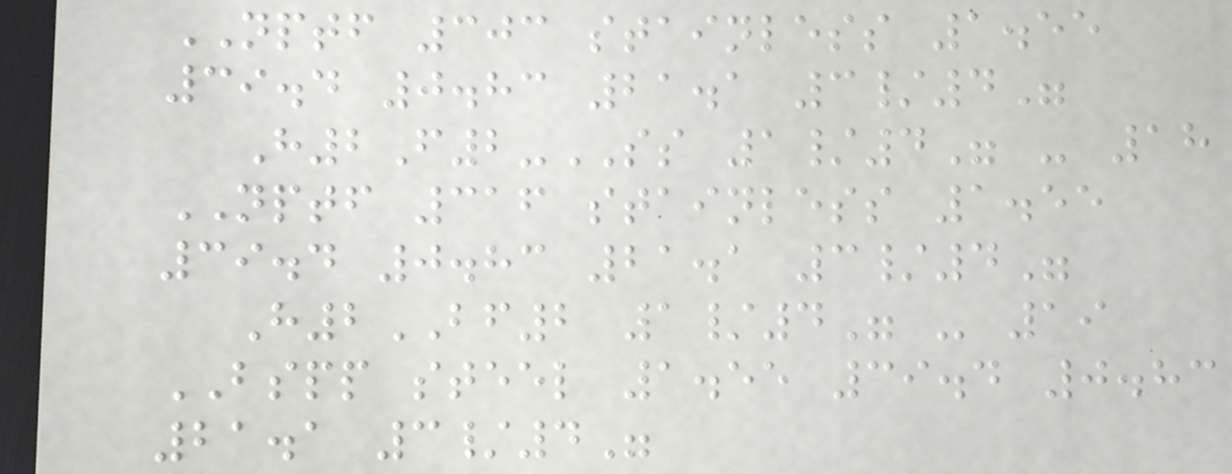NPTF 303 stainless 1.55
39.4 0.83 21.1 3/4"
H2F2-SS 1/4" - 18
NPTF 316 stainless 1.55
39.4 0.83 21.1 3/4"
H2BF2 1/4" - 19
BSPP steel 1.55 39.4 0.83
21.1 3/4"
